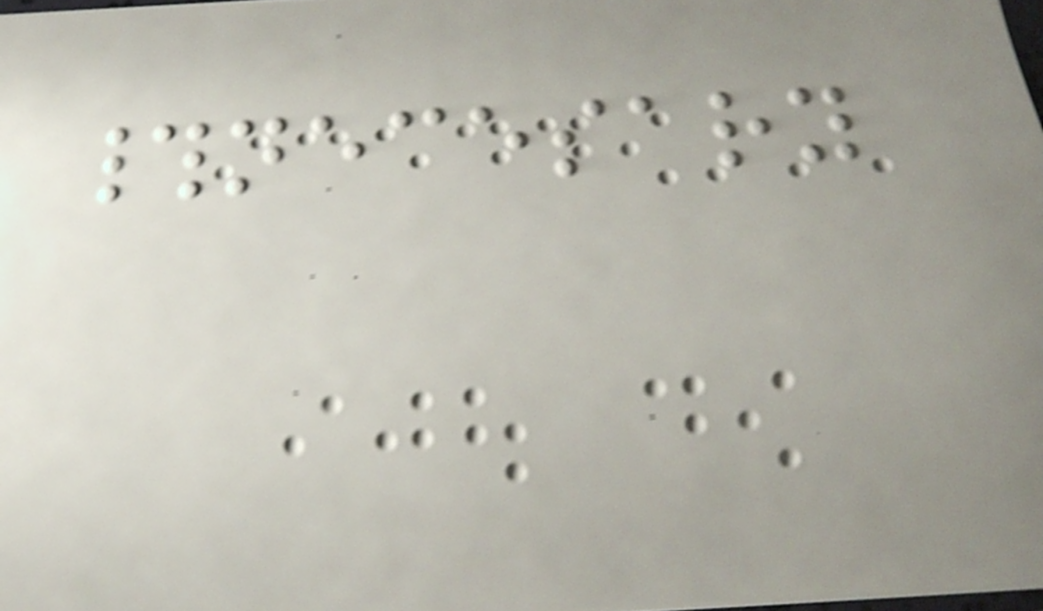#necesary
